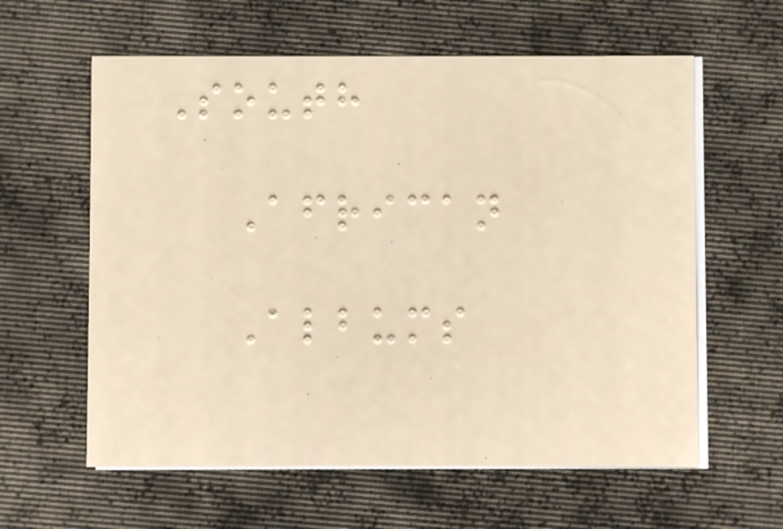South
African
Albums
